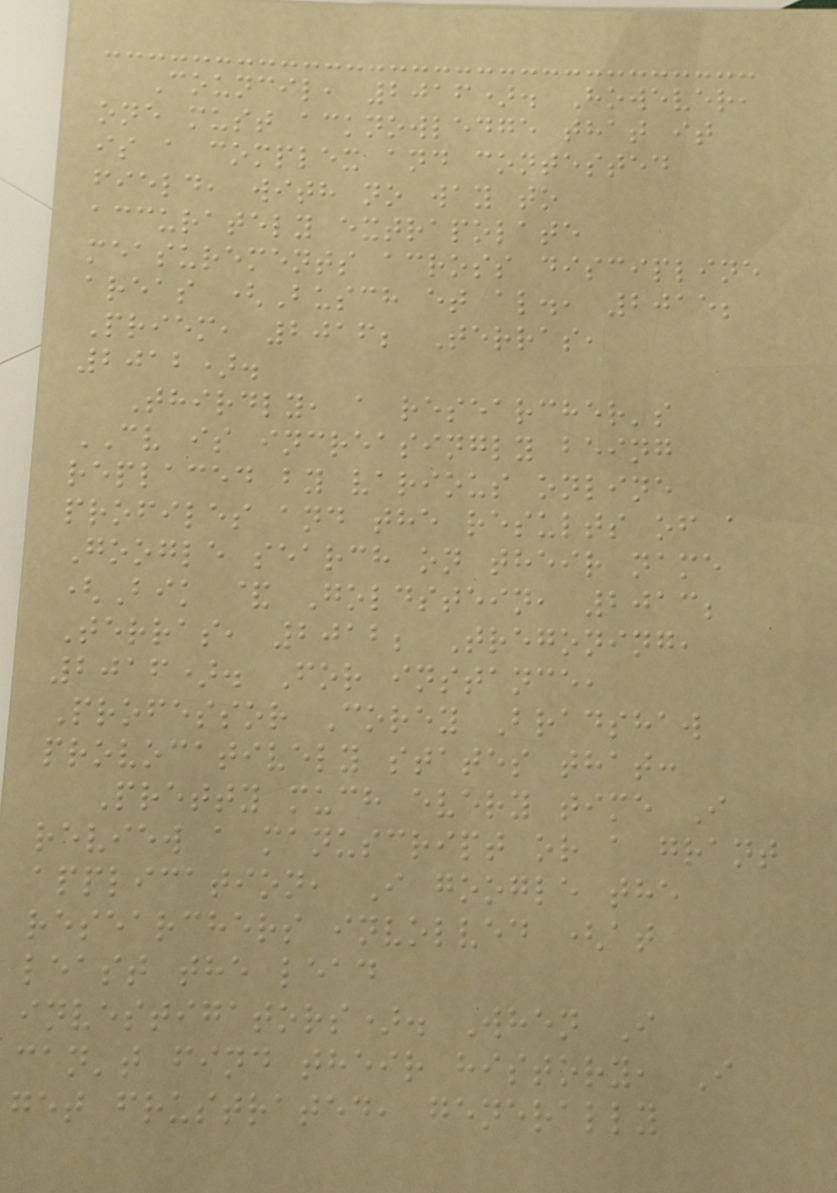Council, 2016). However,
one must acknowledge that it
is a complex and contested
field, with no way to
accurately extrapolate
measurements across discipline
areas (Busch et al., 2015;
Priem, 2016; Terras,
2012).
Thirdly, a researcher's
CV is increasingly being
replaced by various online
profiles and the results of a
Google search on their name
(Bik & Goldstein, 2013;
Terras, 2012; Tregoning,
2016). For instance,
Professor Corey Bradshaw
provocatively states that:
Pretty much every time I
review a manuscript or a grant
application, I google the
researchers involved (at
least the lead
investigators). When I
can't find their history, I
get frustrated, generally
